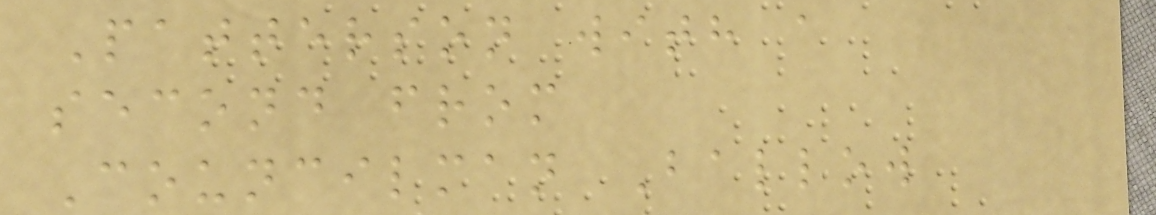Patterson with a
second from
Councilman Ballow
